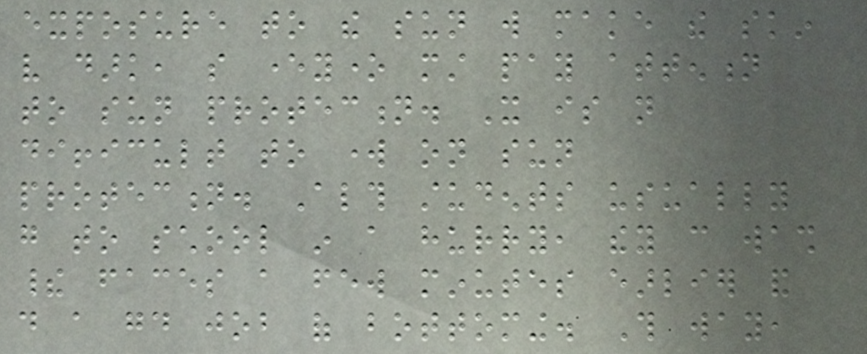exposure to the sun will make the skin
very dark, so everyone must pay attention
to sun protection. It is not
difficult to work on sun
protection. Although students usually
go to school in a hurry, they can wash
their faces a few minutes earlier and
do a good job of bottoming. This way,
